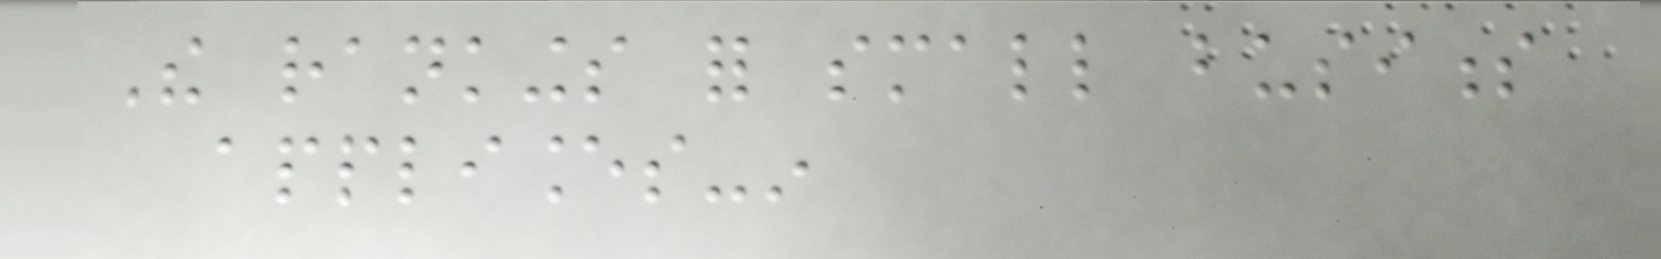The rankings for small business
appliances-in
